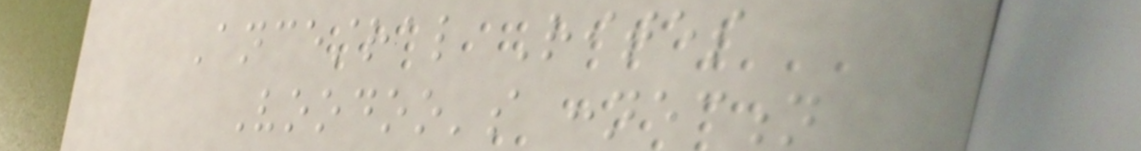Ancestral Rites
Voodoo's connection
